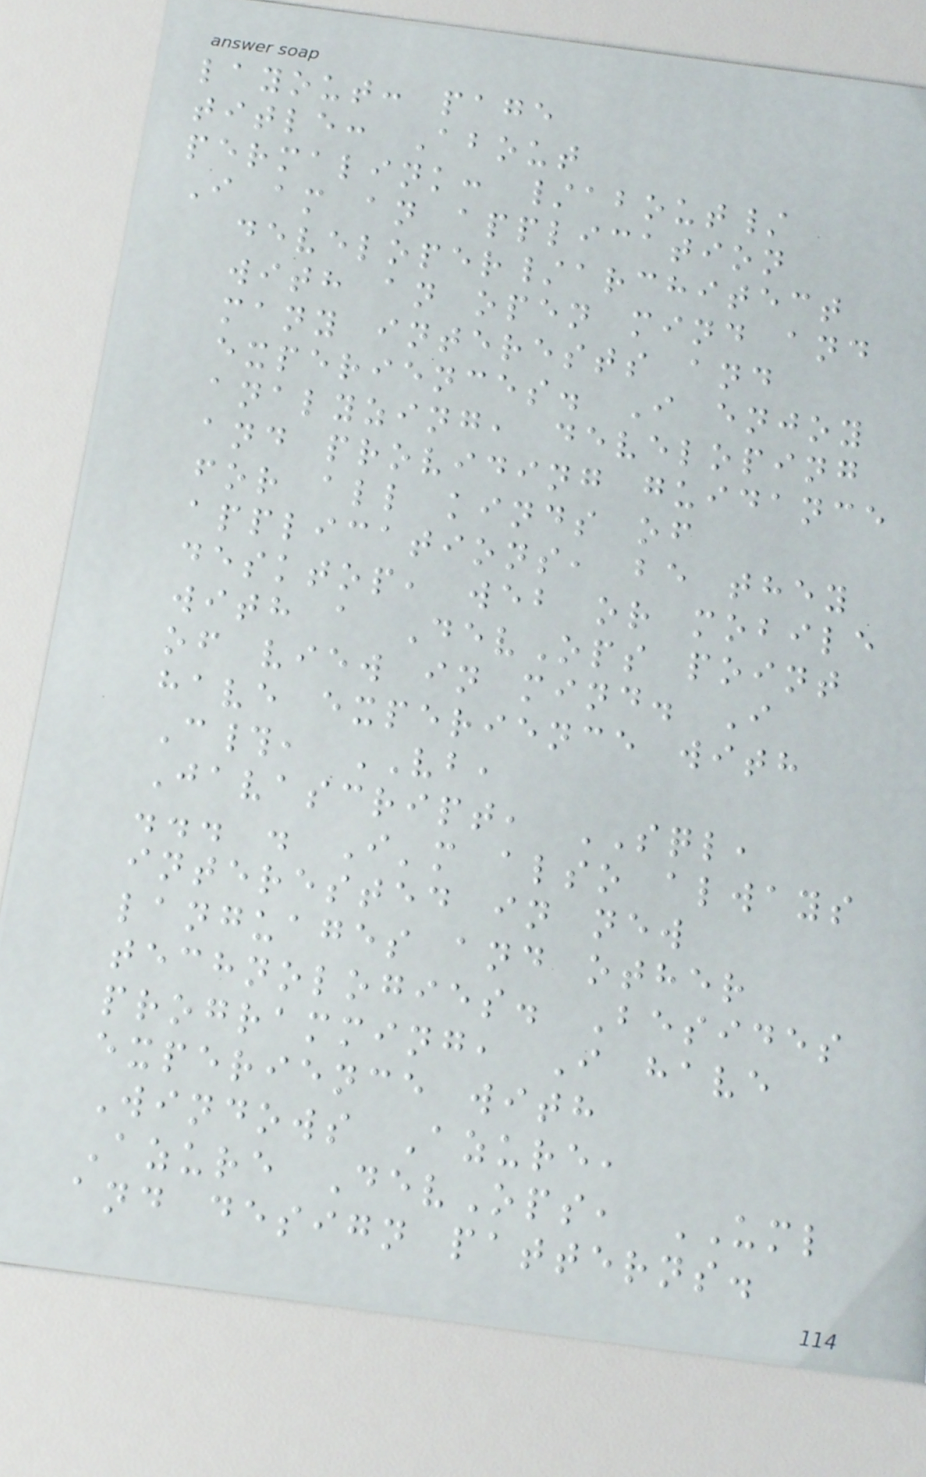layout: page
title: About
permalink: /about/
I am an application
developer/architect
with an open mind and
many interests and
experiences. I enjoy
analyzing, developing
and providing guidance
for all kinds of
applications, be they
desktop, web or mobile
with a DevOps point
of view in mind. I
have experience with
C#, VB,
Javascript, SQL,
... . I'm also always
interested in new
languages and other
technologies. Besides
programming, I have
experience with
Windows Azure,
Azure DevOps, UML
and design patterns.
